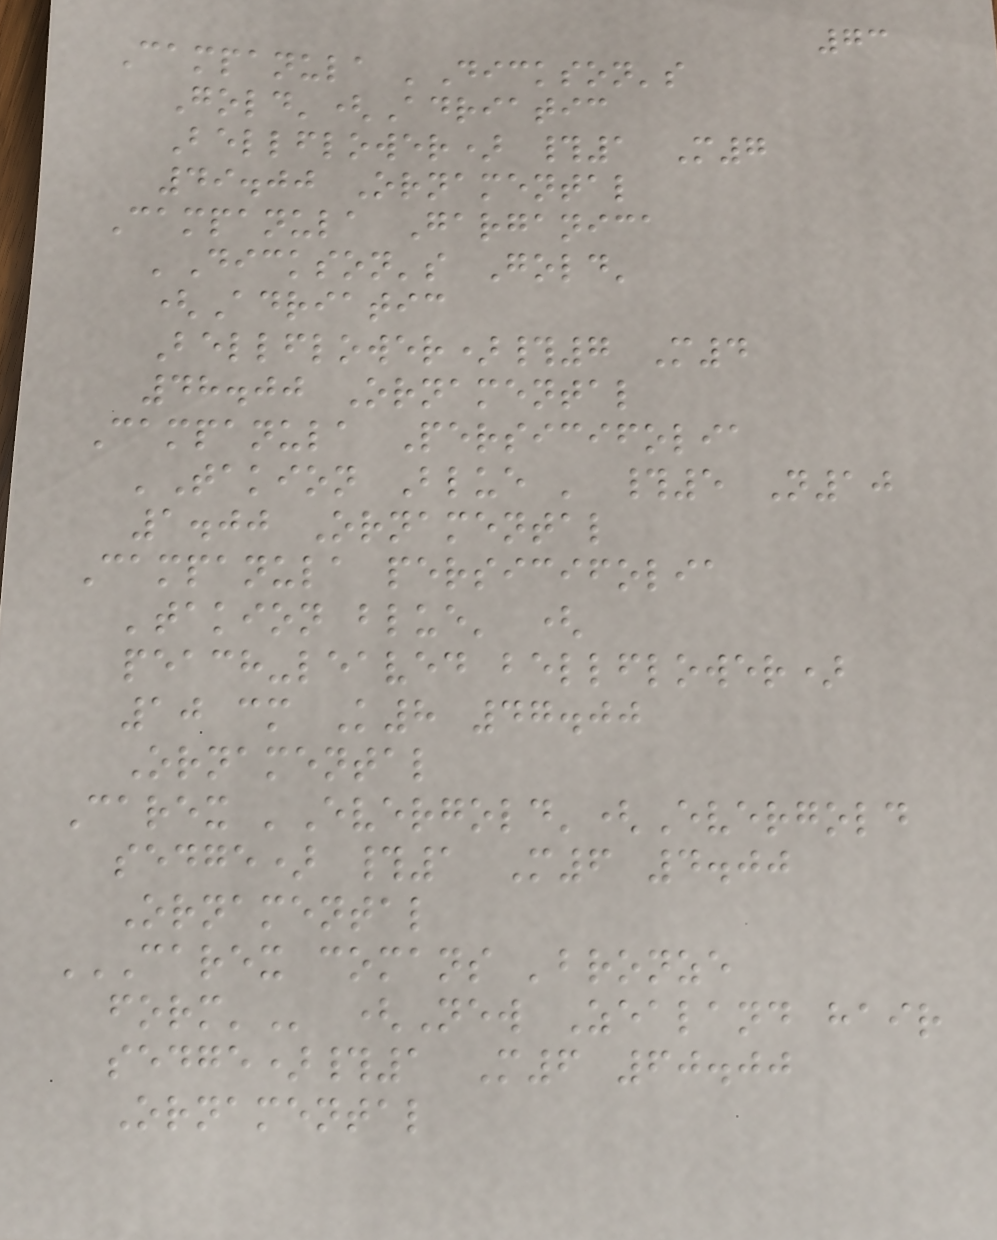73
Campanula 'Dickson's
Gold'(Adriatic
Bellflower) #1 M7
49.00 Ornamental
Campanula Garganica
'Dickson's Gold'
(Adriatic
Bellflower)#7 M4
48.00 Ornamental
Campanula Persicifolia
'Takion Blue ' #5 N10
1.00 Ornamental
Campanula persicifolia
'takion blue' (
peach-leaved bellflower)
10 cm K8 47.00
Ornamental
Carex 'Evergold'(Evergold
sedge) #1 M6 4.00
Ornamental
CAREX COMANS 'BRONZE
FORM' (New Zealand hair
sedge)#1 M6 60.00
Ornamental
